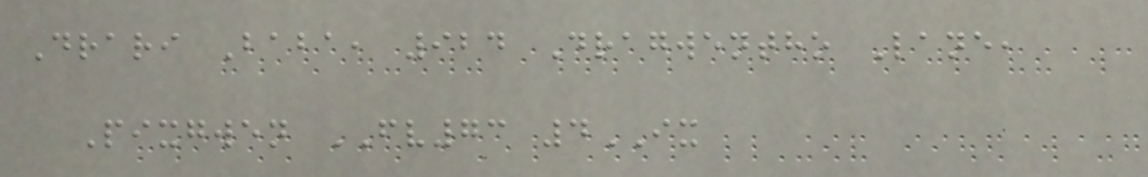Drari Baba, 924 Dragwentho Lane,
Pixgwen FV73 4IX
